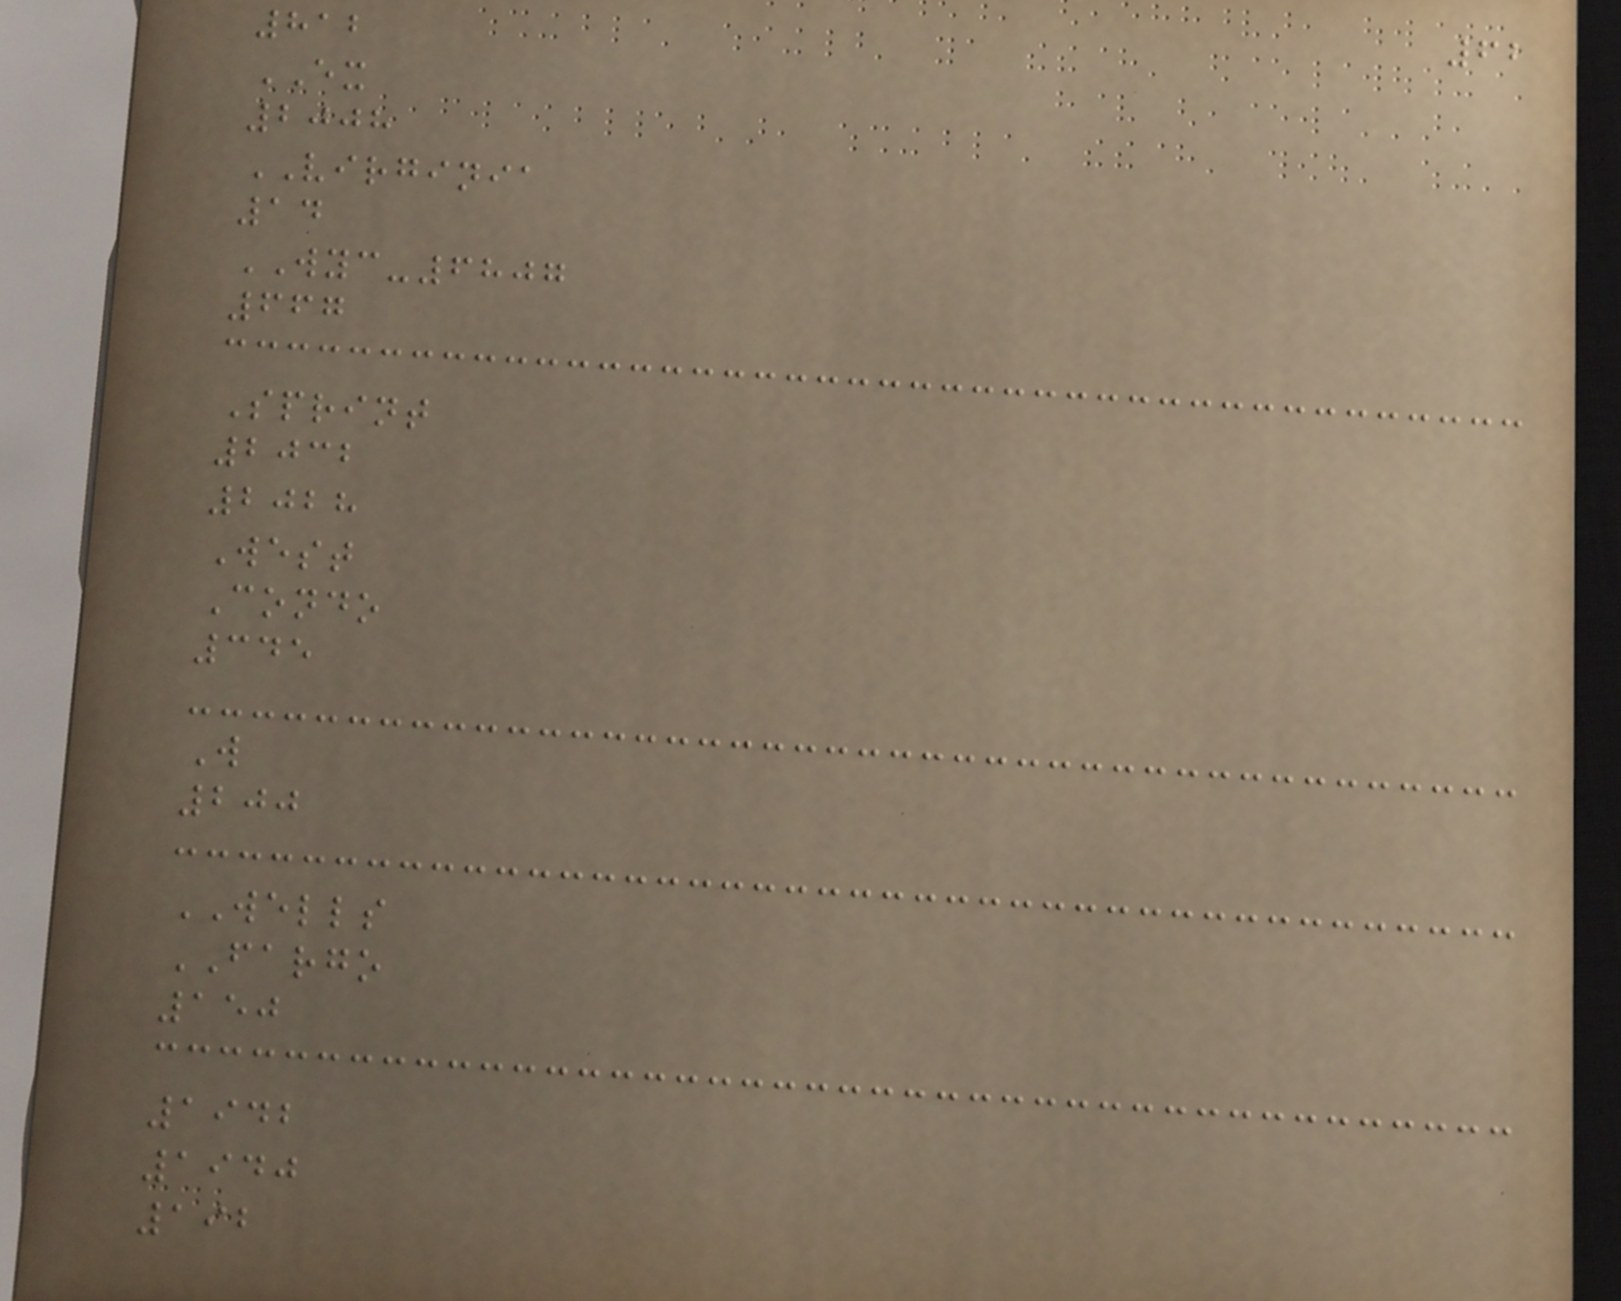62
812
EX
2008
VIRGINIA
14
WYC-6807
667
Sprint
2032
2028
West
Condo
345
W
200
WELLS
FARGO
150
1942
1940
192
